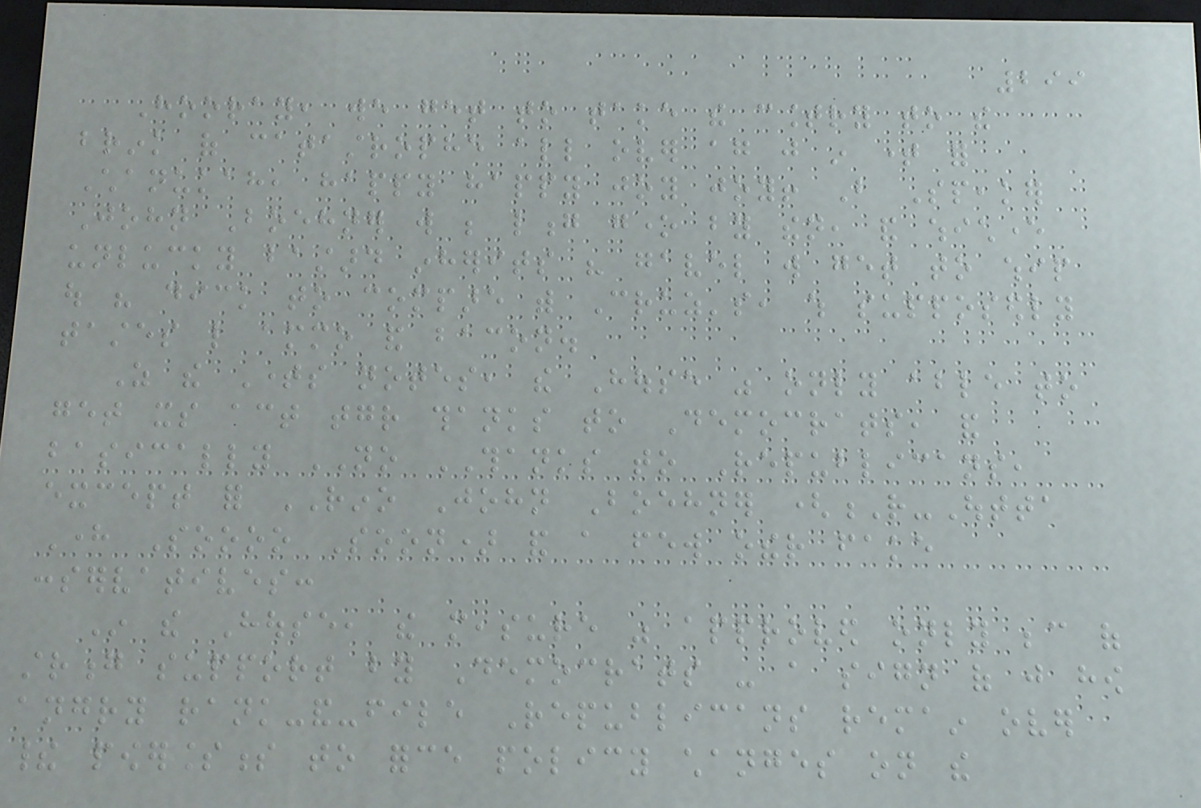299
Hooray, we get to take the country to the
brink of catastrophe all over again just in time for
Chanukah, happy happy joy joy! But Speaker
John Boehner will be long gone by then, and whichever
unlucky bastard inherits his gavel will get to whip
out his dick to compare with Cruz's, which supposedly
tastes like ammo and bacon.
As the Times notes, the House was only able to
get its act together thanks to Democrats, and
basically NO THANKS to Republicans,
except for RINO John Boehner (R-Outta
Here Soooo Soon) and a few other fake
conservatives:
In the House, the measure was approved only because of
strong support by Democrats - a sign of just how
angry rank-and-file Republicans remain over
their powerlessness to force policy changes on the
